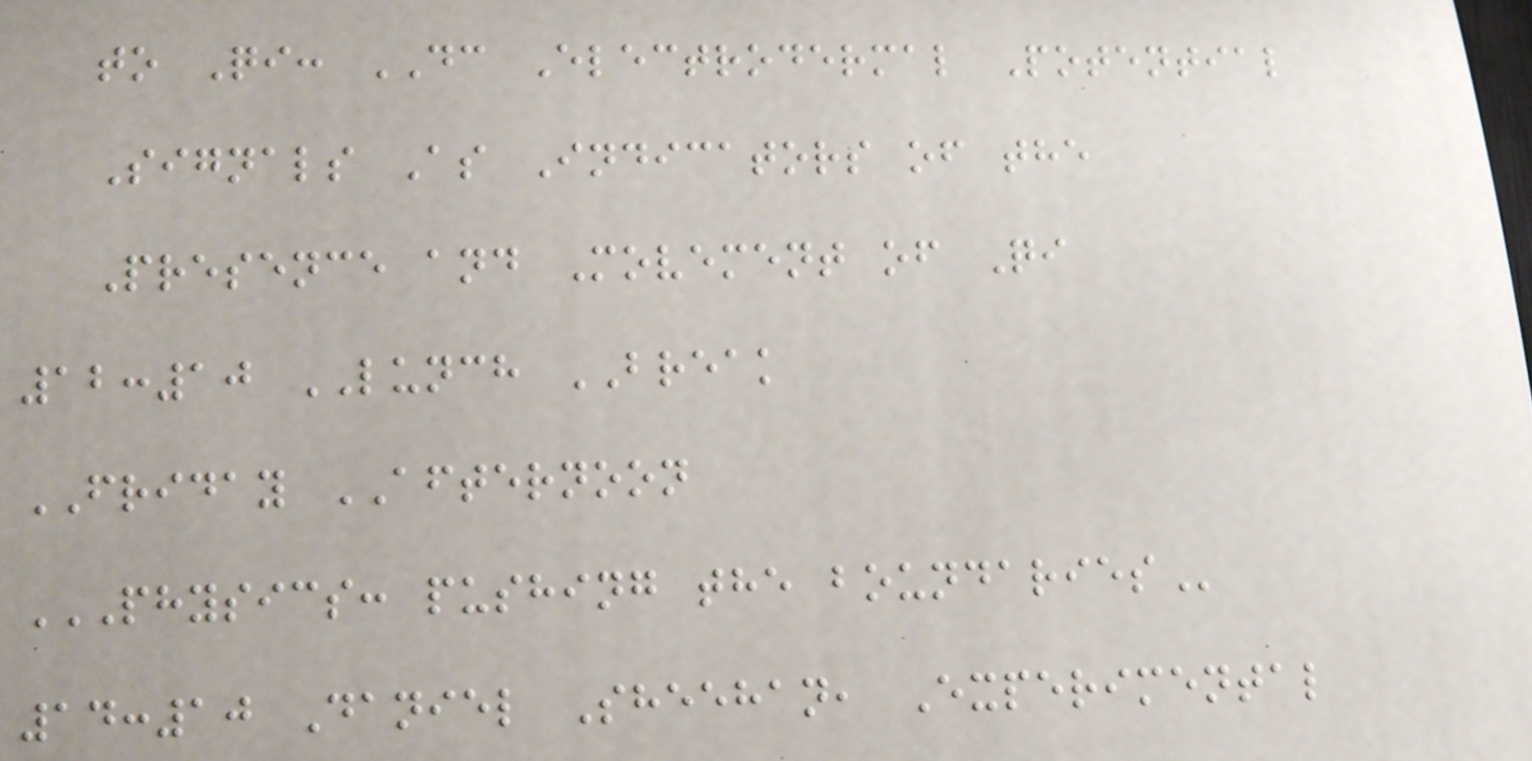to Qi: DC Electrodermal Potential
Signals As Indicators of the
Presence and Movement of Qi
12:10 LUNCH BREAK
FRIDAY AFTERNOON
PHYSICS: PUSHING THE BOUNDARIES
14:10 Daniel Sheehan, Experimental
